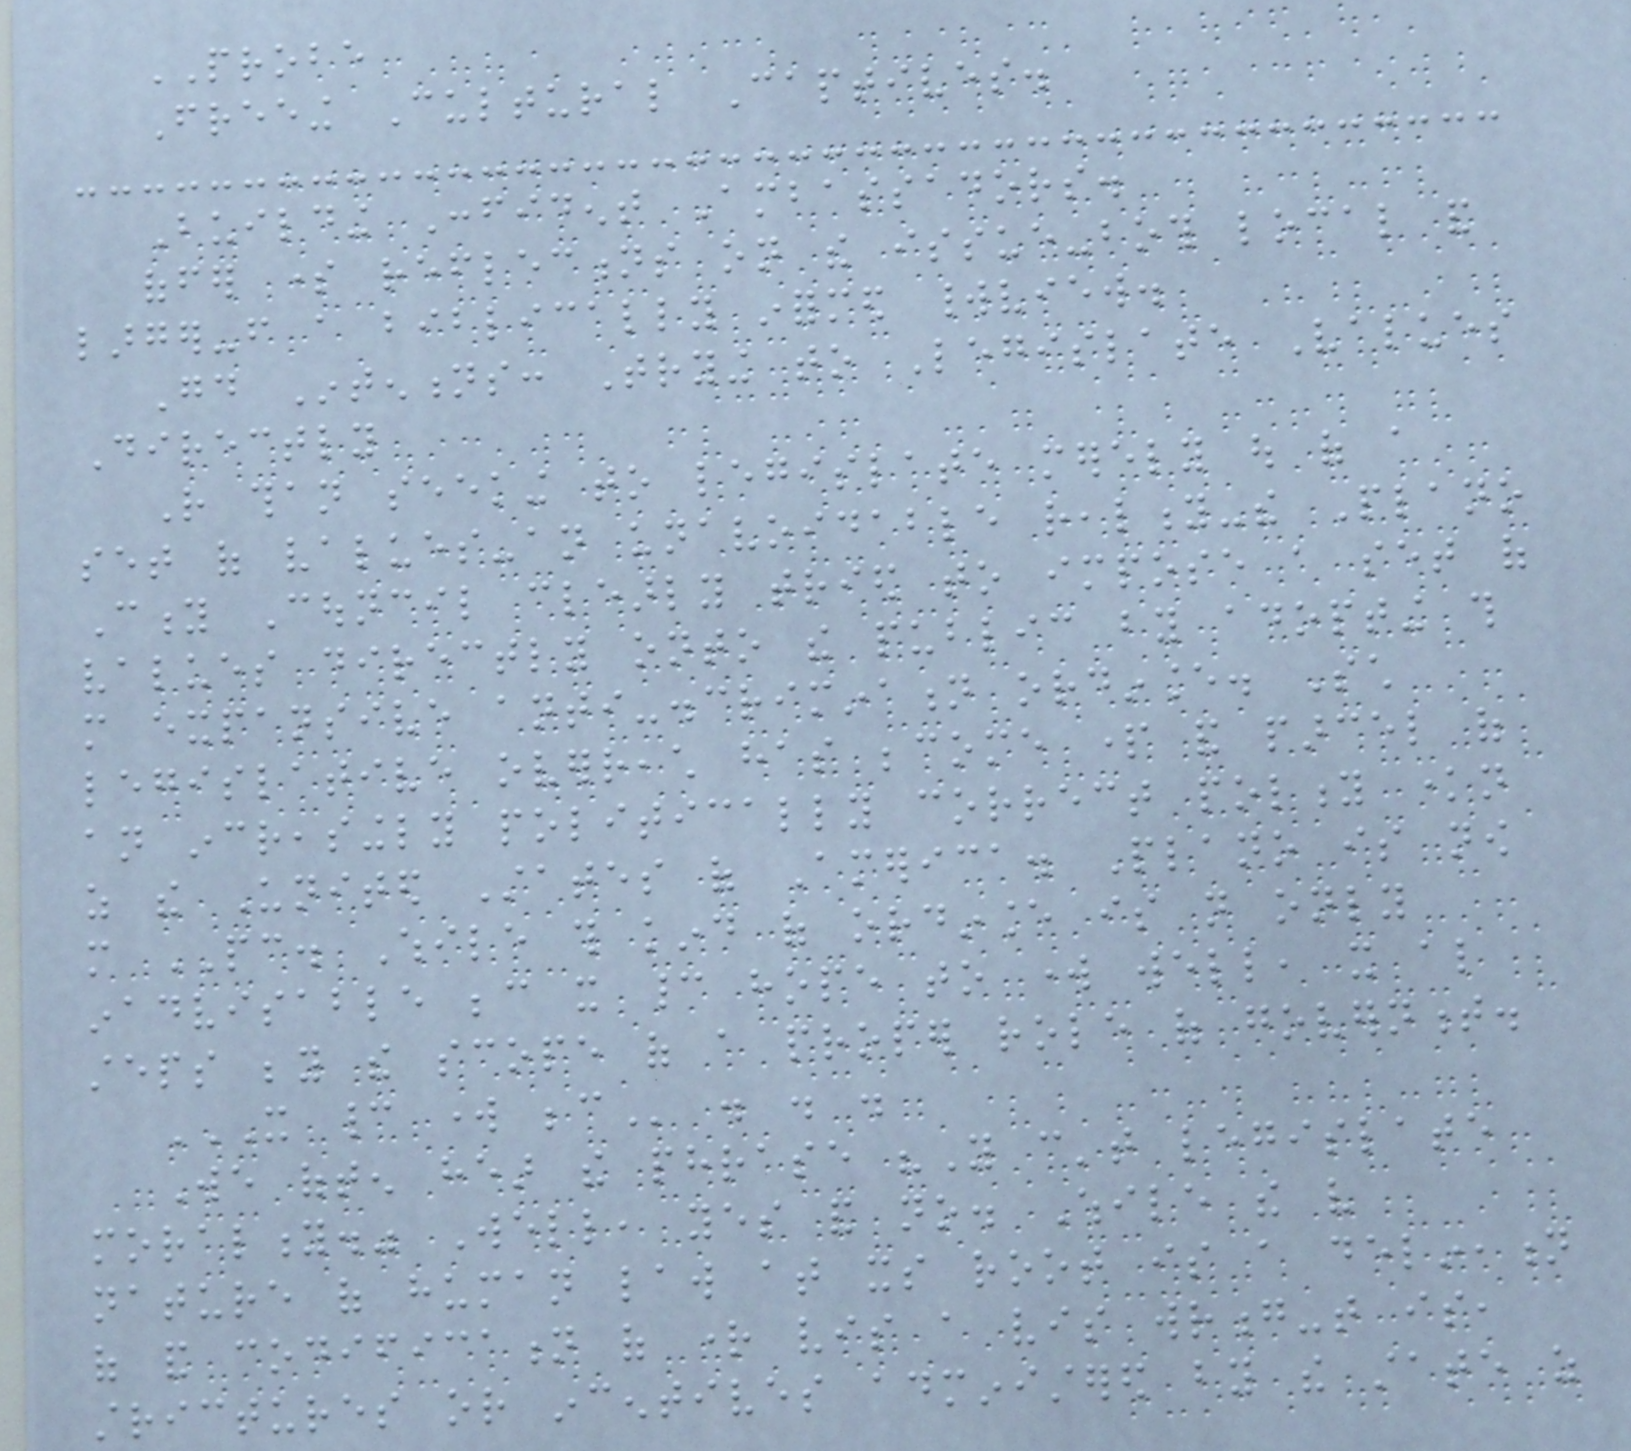PROBE
Freeing Cultural Captives.
Building Confident Ambassadors.
offer some reflections on the issue-both local and
larger-from a biblically informed worldview.
Good Intentions: Trying to Legislate Values
Directly
Rather than seeking to legislate merely out of a
set of values-an unavoidable reality-the Plano
City Council clearly tried to impose a set of
values directly onto the public by adopting this
more expansive anti-discrimination ordinance. Such
legislative overreach has become part and parcel of
an increasingly politically correct polity known
as the United States of America. Plano is now
more PC. While this kind of ordinance is not only
inadvisable because it cannot hope to work well, it also
steps beyond the scope of a proper role of government.
IT CANNOT WORK BECAUSE . . .
We often hear the phrase "You can't legislate
morality." Well, yes and no. While the very
nature of human law at its root is a delineation
of and codification of right vis a vis wrong-that is,
strictures or incentives administered by the state as
